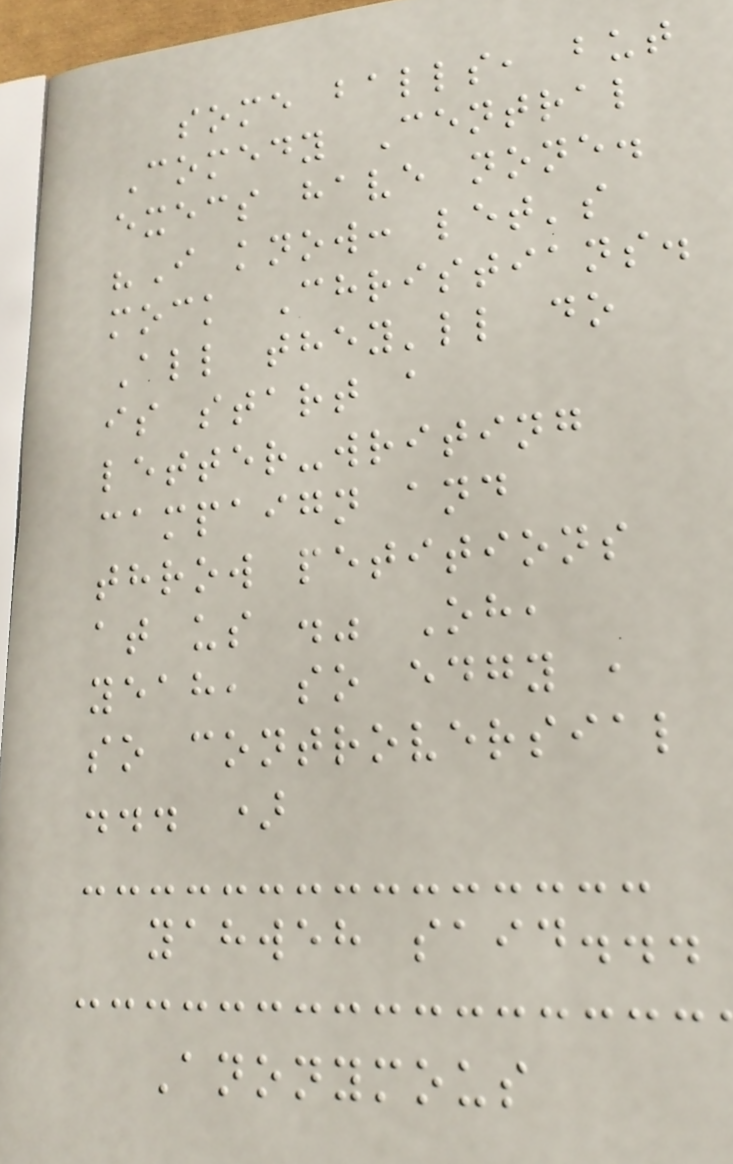some balls, but
Comedy Central
execs have none.
"I know: let's
mock Christians.
All they'll do
is start a
letter-writing
campaign and
throw petitions
at us ." Oh,
yeah, so edgy ,
so controversial
... )
yahweh said...
Anonymous
